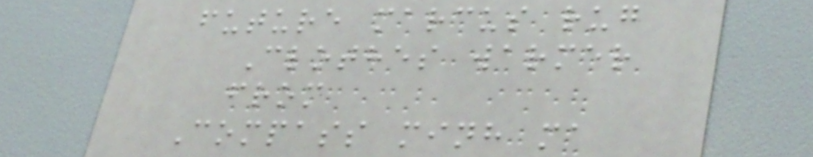future marcus rug
Clothes warmer
from
Compass minh ma
